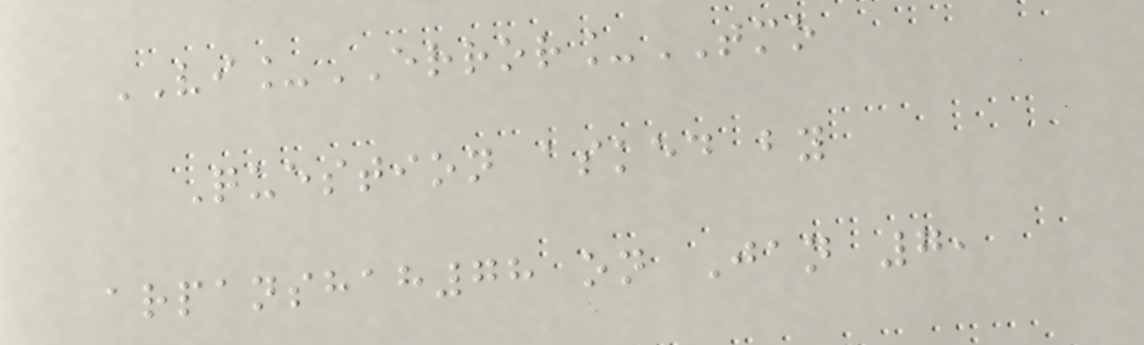VI_ERROR_TMO
Question asked by
arpanshah78 on Jan 7,
